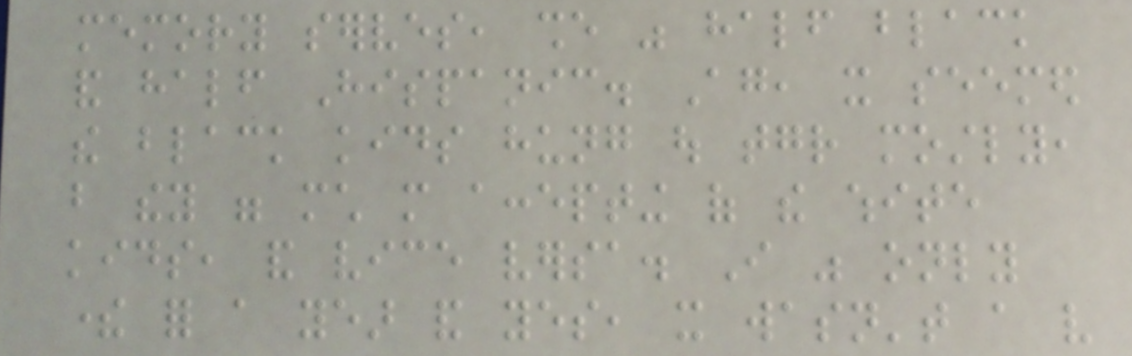memory serves, she was half black
and half Hispanic. Again, it seemed
the black kids hung out together mostly,
but they were much more accepting of the white
kids, and vice versa. I was only
there for a year and yes, it wasn't a very
